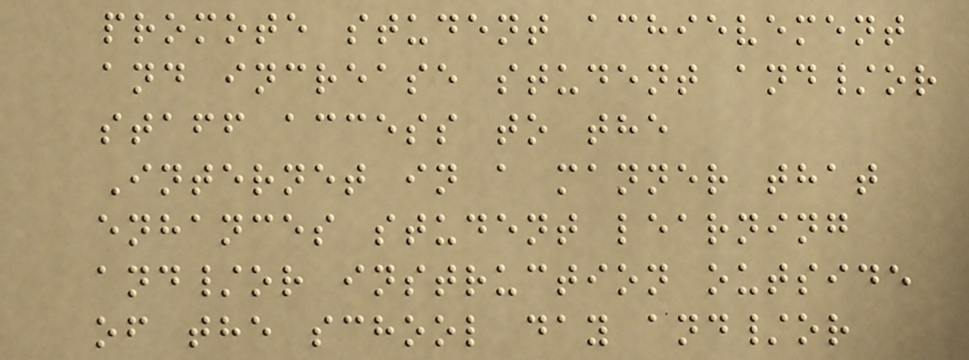promote student achievement
and increase student and/or
staff access to the
Internet in a manner that
enhances student learning
and/or instruction outside
of the school day and/or
